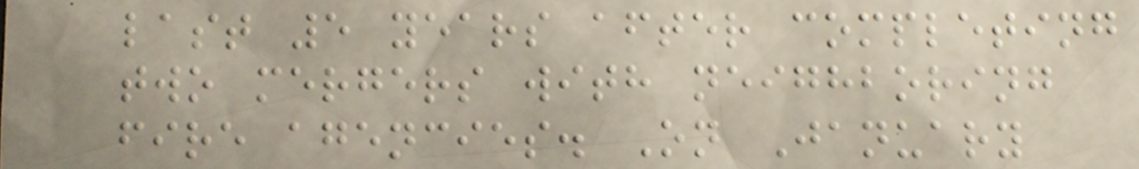last 5 years after completing
two mergers with neighboring
fire agencies. On January
